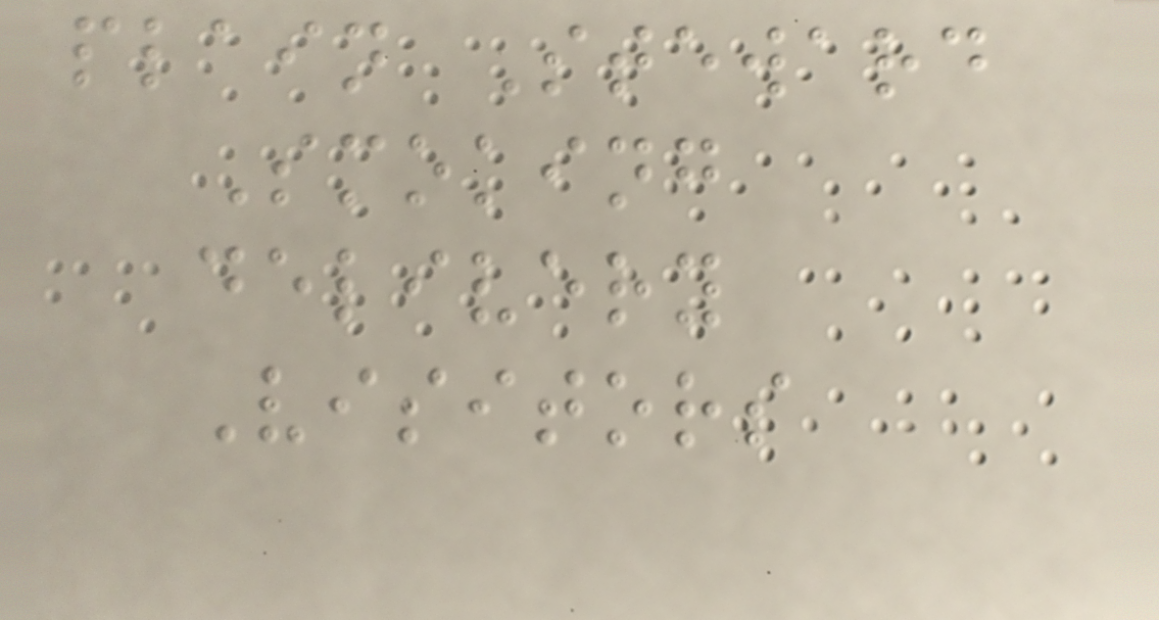plain Steward
Smoking
delivery
Visitors
